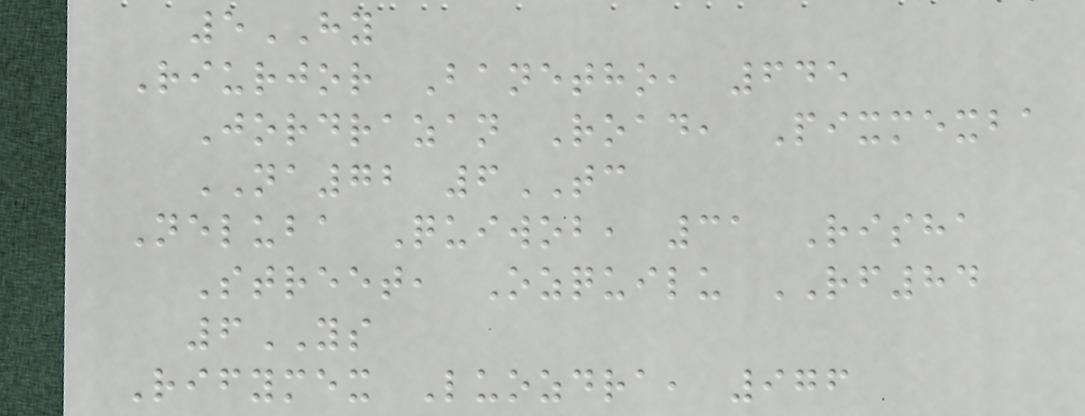5HY
Riurjor Banetho, 645
Jordrazan Road, Pixmexba
NA72 6TC
Neluba Quiwob, 31 Risha
Street, Ozquilu RF84
6YS
Rifymex Luozdra, 976
